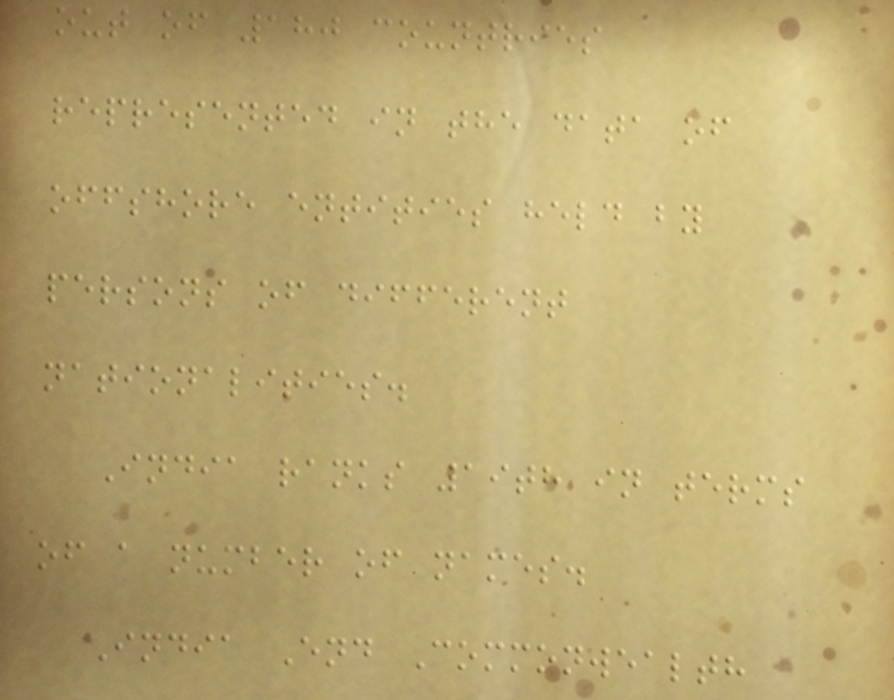out of 180 countries
represented in the data of
offshore entities held by
persons of different
nationalities.
India ranks 19th in terms
of a number of names.
India End Commonwealth
